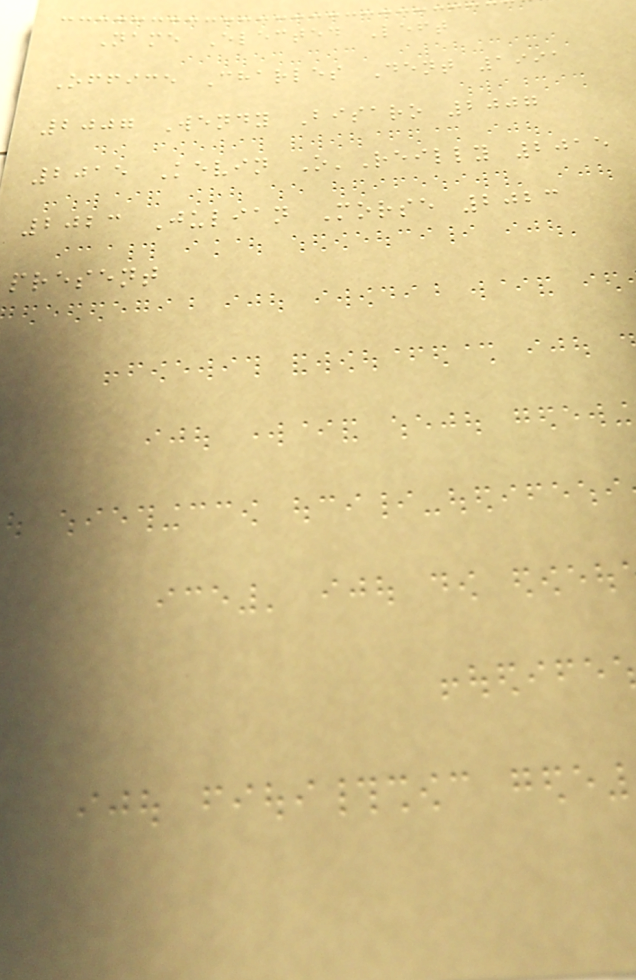Name Elected Left
Office Charles Dent 1991
2007 Wendy Bisaro 2007
2015 Kevin O'Reilly 2015
2023 Julian Morse 2023
present
